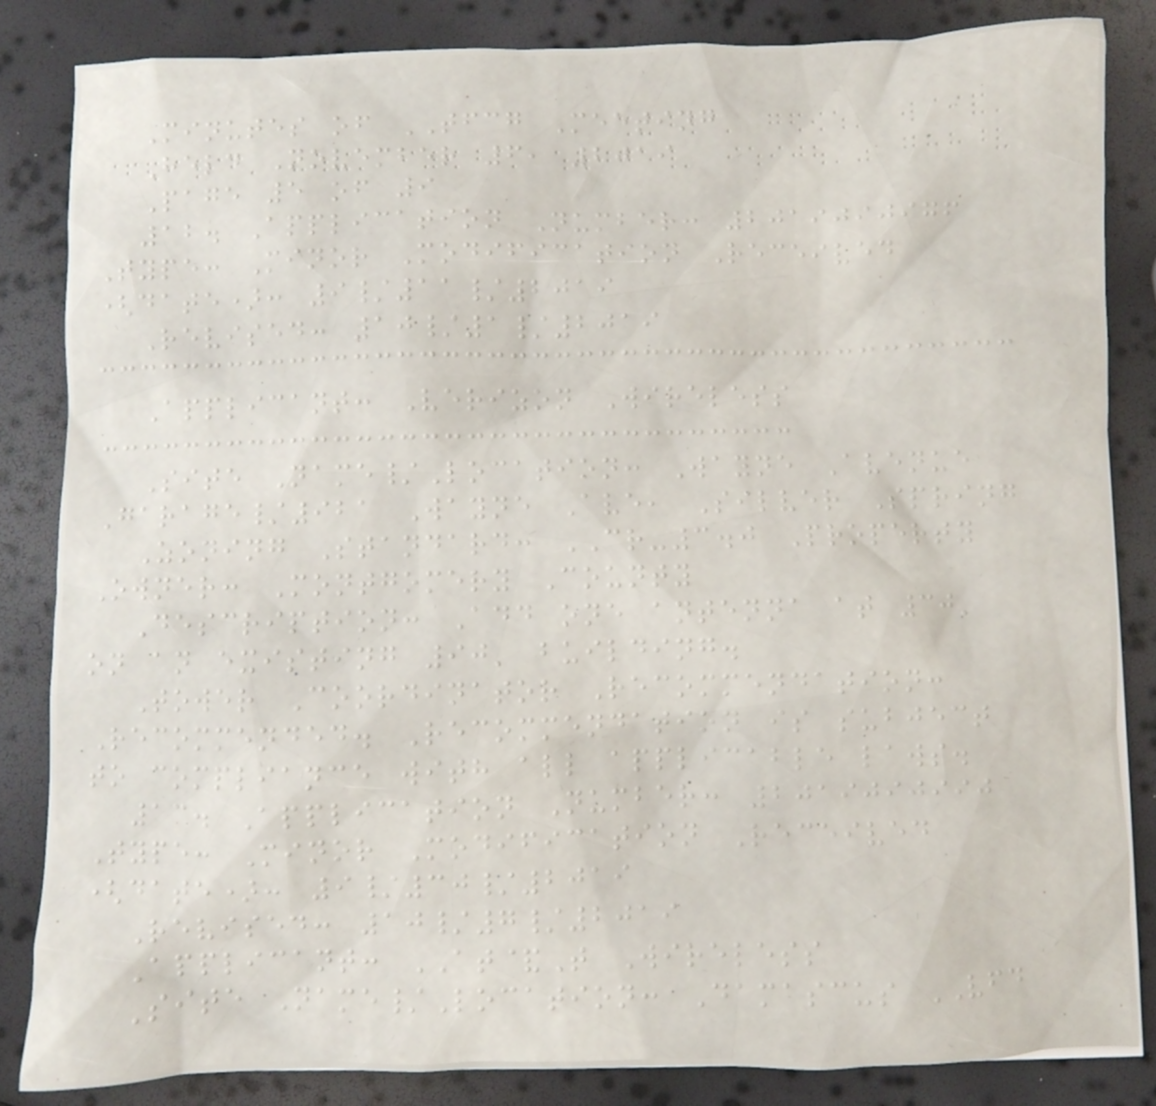Minutes of TFCG Meeting
Held November 6, 2019
Page 5 of 9
12. Application Number: 2019090976
Type: Minor Modification Received
(date): 9/11/2019
Revised: 10/1/2019
Applicant: Verizon Wireless
Site Name/Location: Wayne Avenue
Garage/921 Wayne Ave, Silver Spring
Zoning Standard: CR-3.0 Property
Owner: Montgomery County
Description: Add one antenna at 30'
on an existing 90' building.
Tower Coordinator Recommendation:
Recommended. Recommendation is subject
to compliance with all applicable laws.
13. Application Number: 2019090990
Type: Minor Modification Received
(date): 9/30/2019
Revised: 10/7/2019
Applicant: AT&T Wireless
Site Name/Location: Damascus VFD
